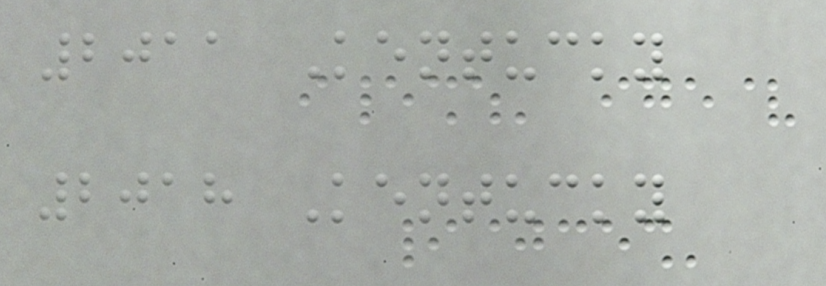2011 Kentucky
2018 Kentucky
